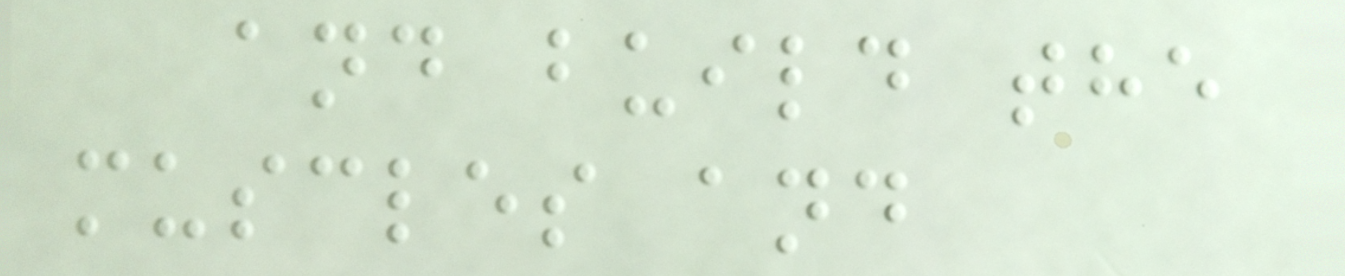and build the
muscles and
